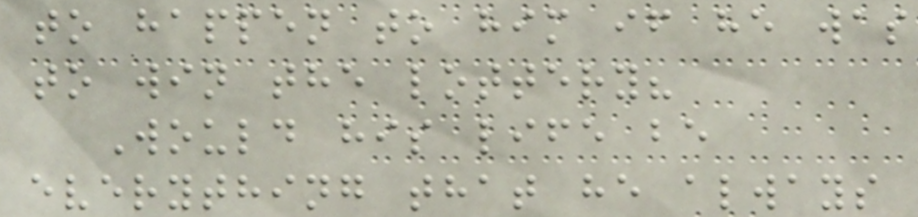to happen to him if he was
to win the lottery?
Would his life be
everything that he always
